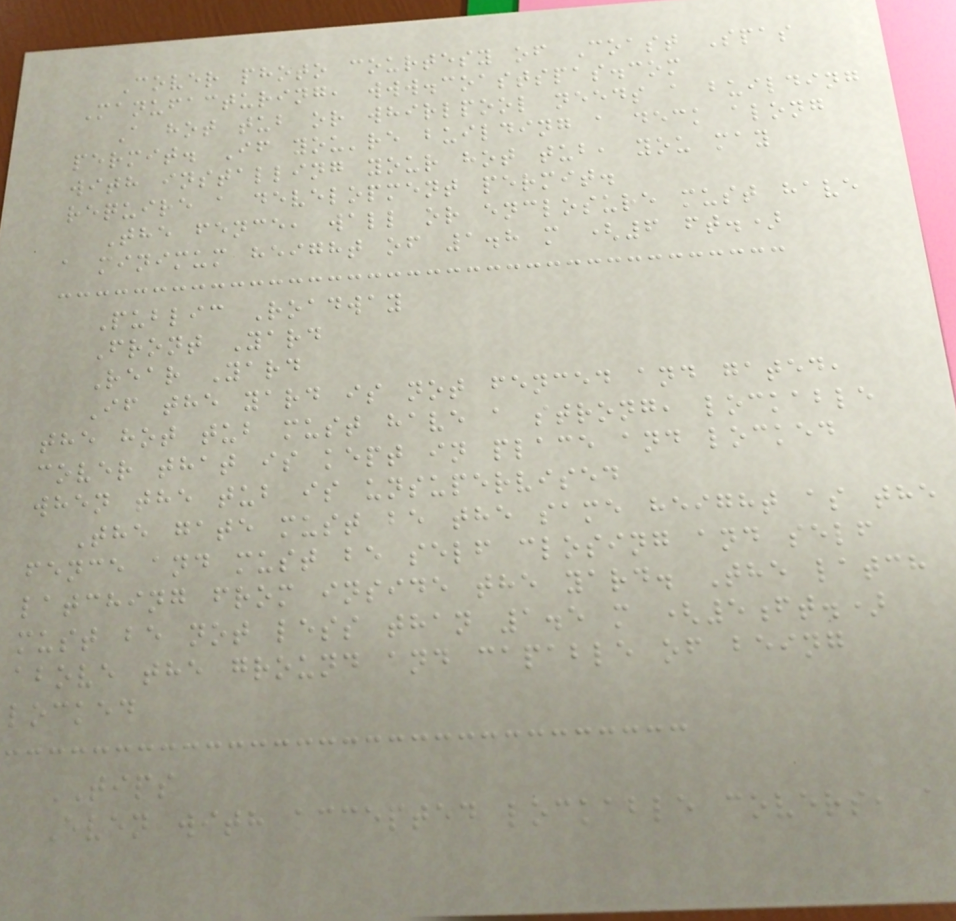Cover photo courtesy of Coast Spas
Manufacturing, www.coastspas.com
A hot tub or whirlpool needs a building
permit. If you're building a deck along
with installing your hot tub, you may
require a development permit.
The fence, wall or enclosure must have
a minimum height of 1.8 m (6 ft.)
Public Roadway
Front Yard
Rear Yard
If the yard is not fenced and gated,
the hot tub must have a strong, lockable
cover that is kept in place and locked
when the tub is unsupervised
The gate must be the same height as the
fence and must be self closing and self
latching from inside the yard. The latch
must be not less than 1.5 m (5ft.)
above the ground and capable of being
locked
TIPS
Even with accepted lockable covers, a
